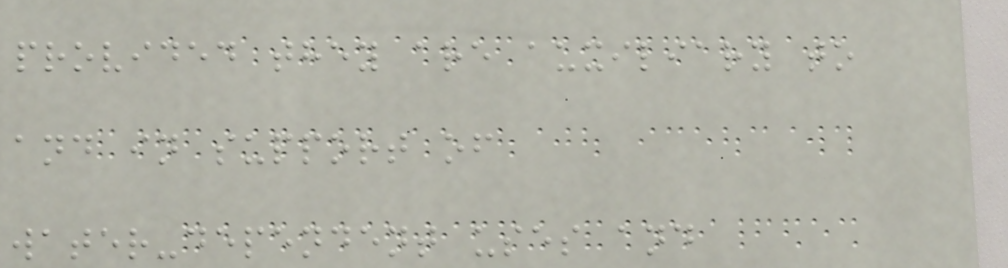provided they are auxiliary to
and in support of
water-dependent uses and
